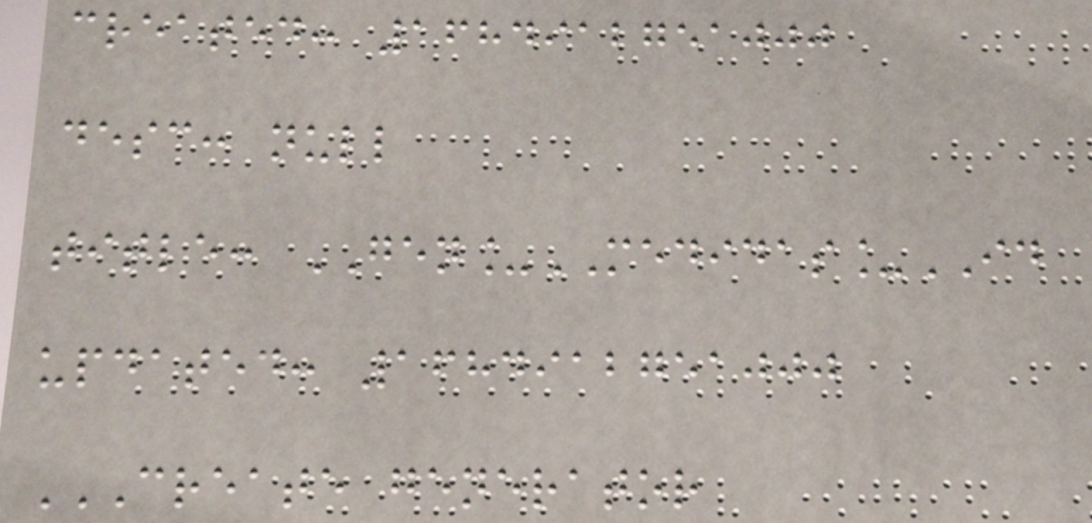created: 1684912751000
desc: null
title: GEN_MEDIDAS_ID
updated: 1684912751000
CREATE GENERATOR
